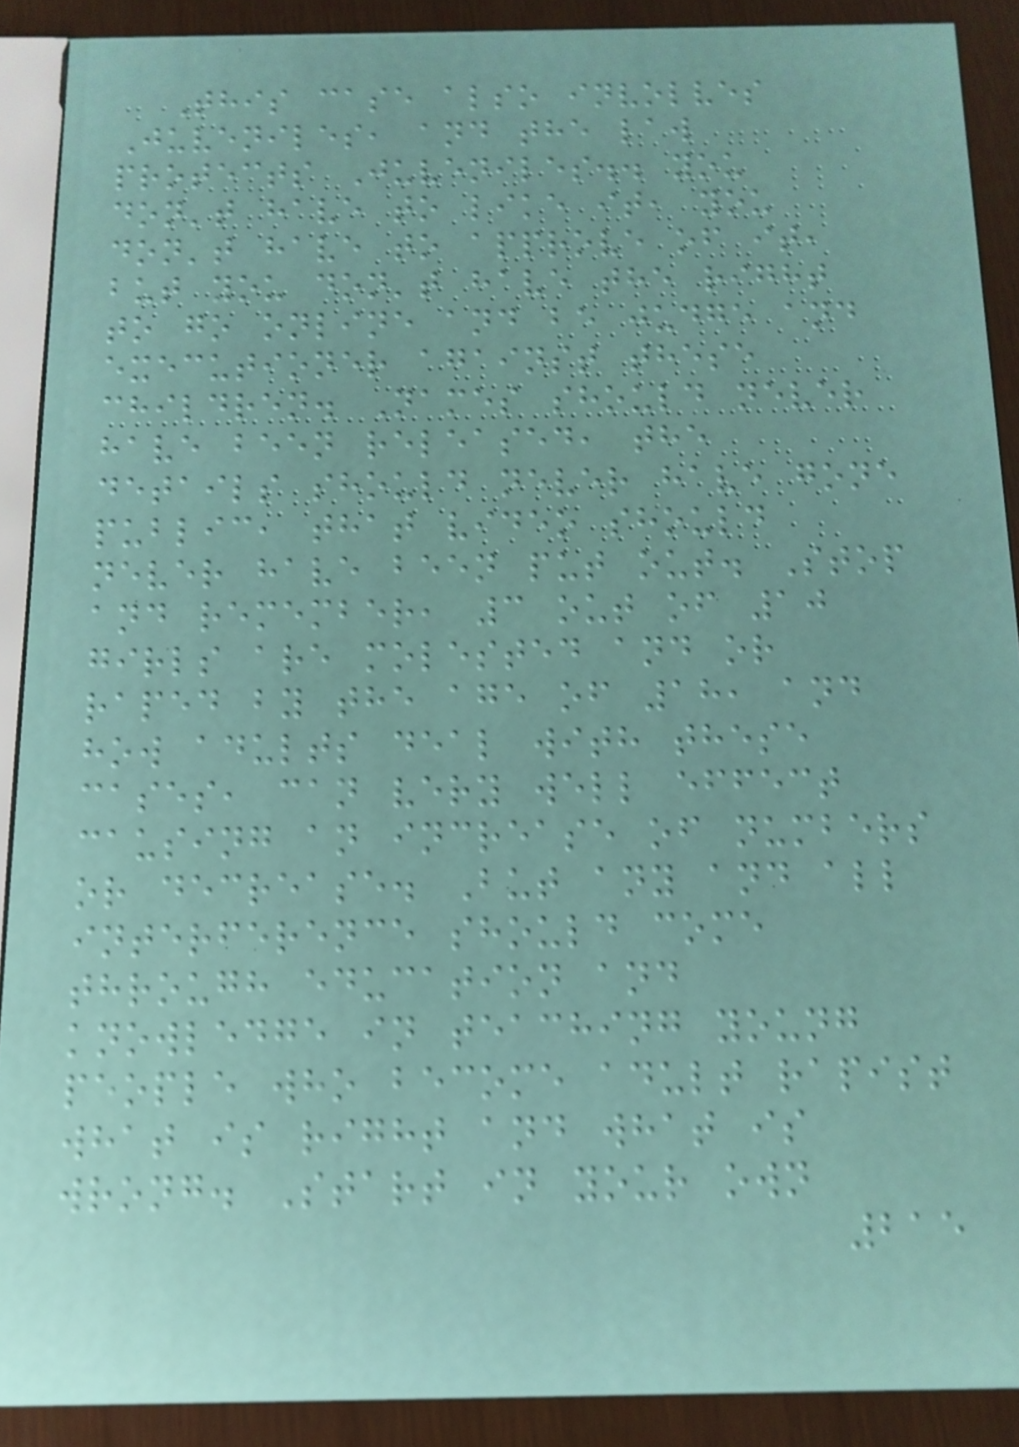This case also involves
Juveniles, and the law
protects Juveniles.. you
don't have to like it, you
don't have to approve of it,
but you don't have the right
to go online and be judge and
executioner against these
children. Names should never
have been released, the
details should never have gone
public, that video should
never have been put out. Stop
and remember, 3 out of 10
girls are molested and or
raped by the age of 18, and
how adults deal with these
cases, can very well effect
causing an increase of numbers
or decrease. But any and all
interference should come
through education and
knowledge in teaching young
people who become adult rapist
what is right and what is
wrong. Start in your own
215
